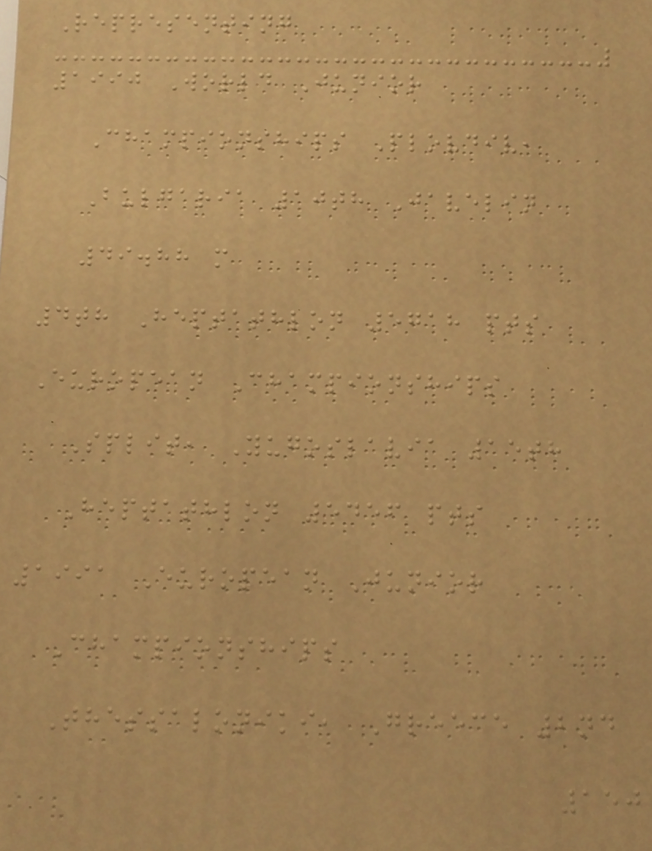Representing
1990 World Junior
Championships Plovdiv,
Bulgaria 10th Javelin
49.88 m
4th Heptathlon 5718 pts
European Championships
Split, Yugoslavia 15th
Heptathlon 5456 pts
1991 European Junior
Championships
Thessaloniki, Greece 2nd
150
